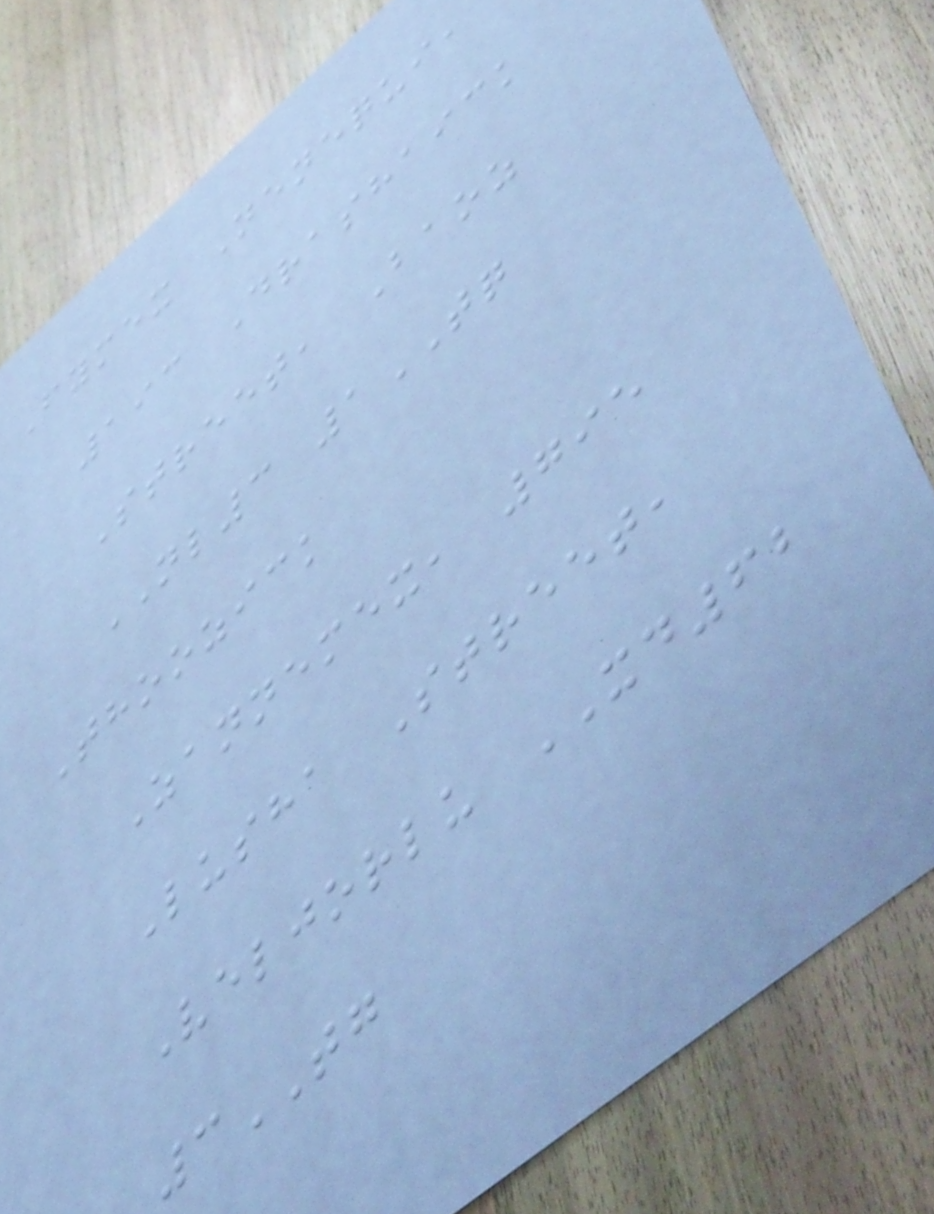Fymex Nenequi,
193 Drashaick
Street, Baoz
NL3 1TQ
Thoozick
Zannemex, 795
Lusha Street,
Veljorlu XD62
3TG
